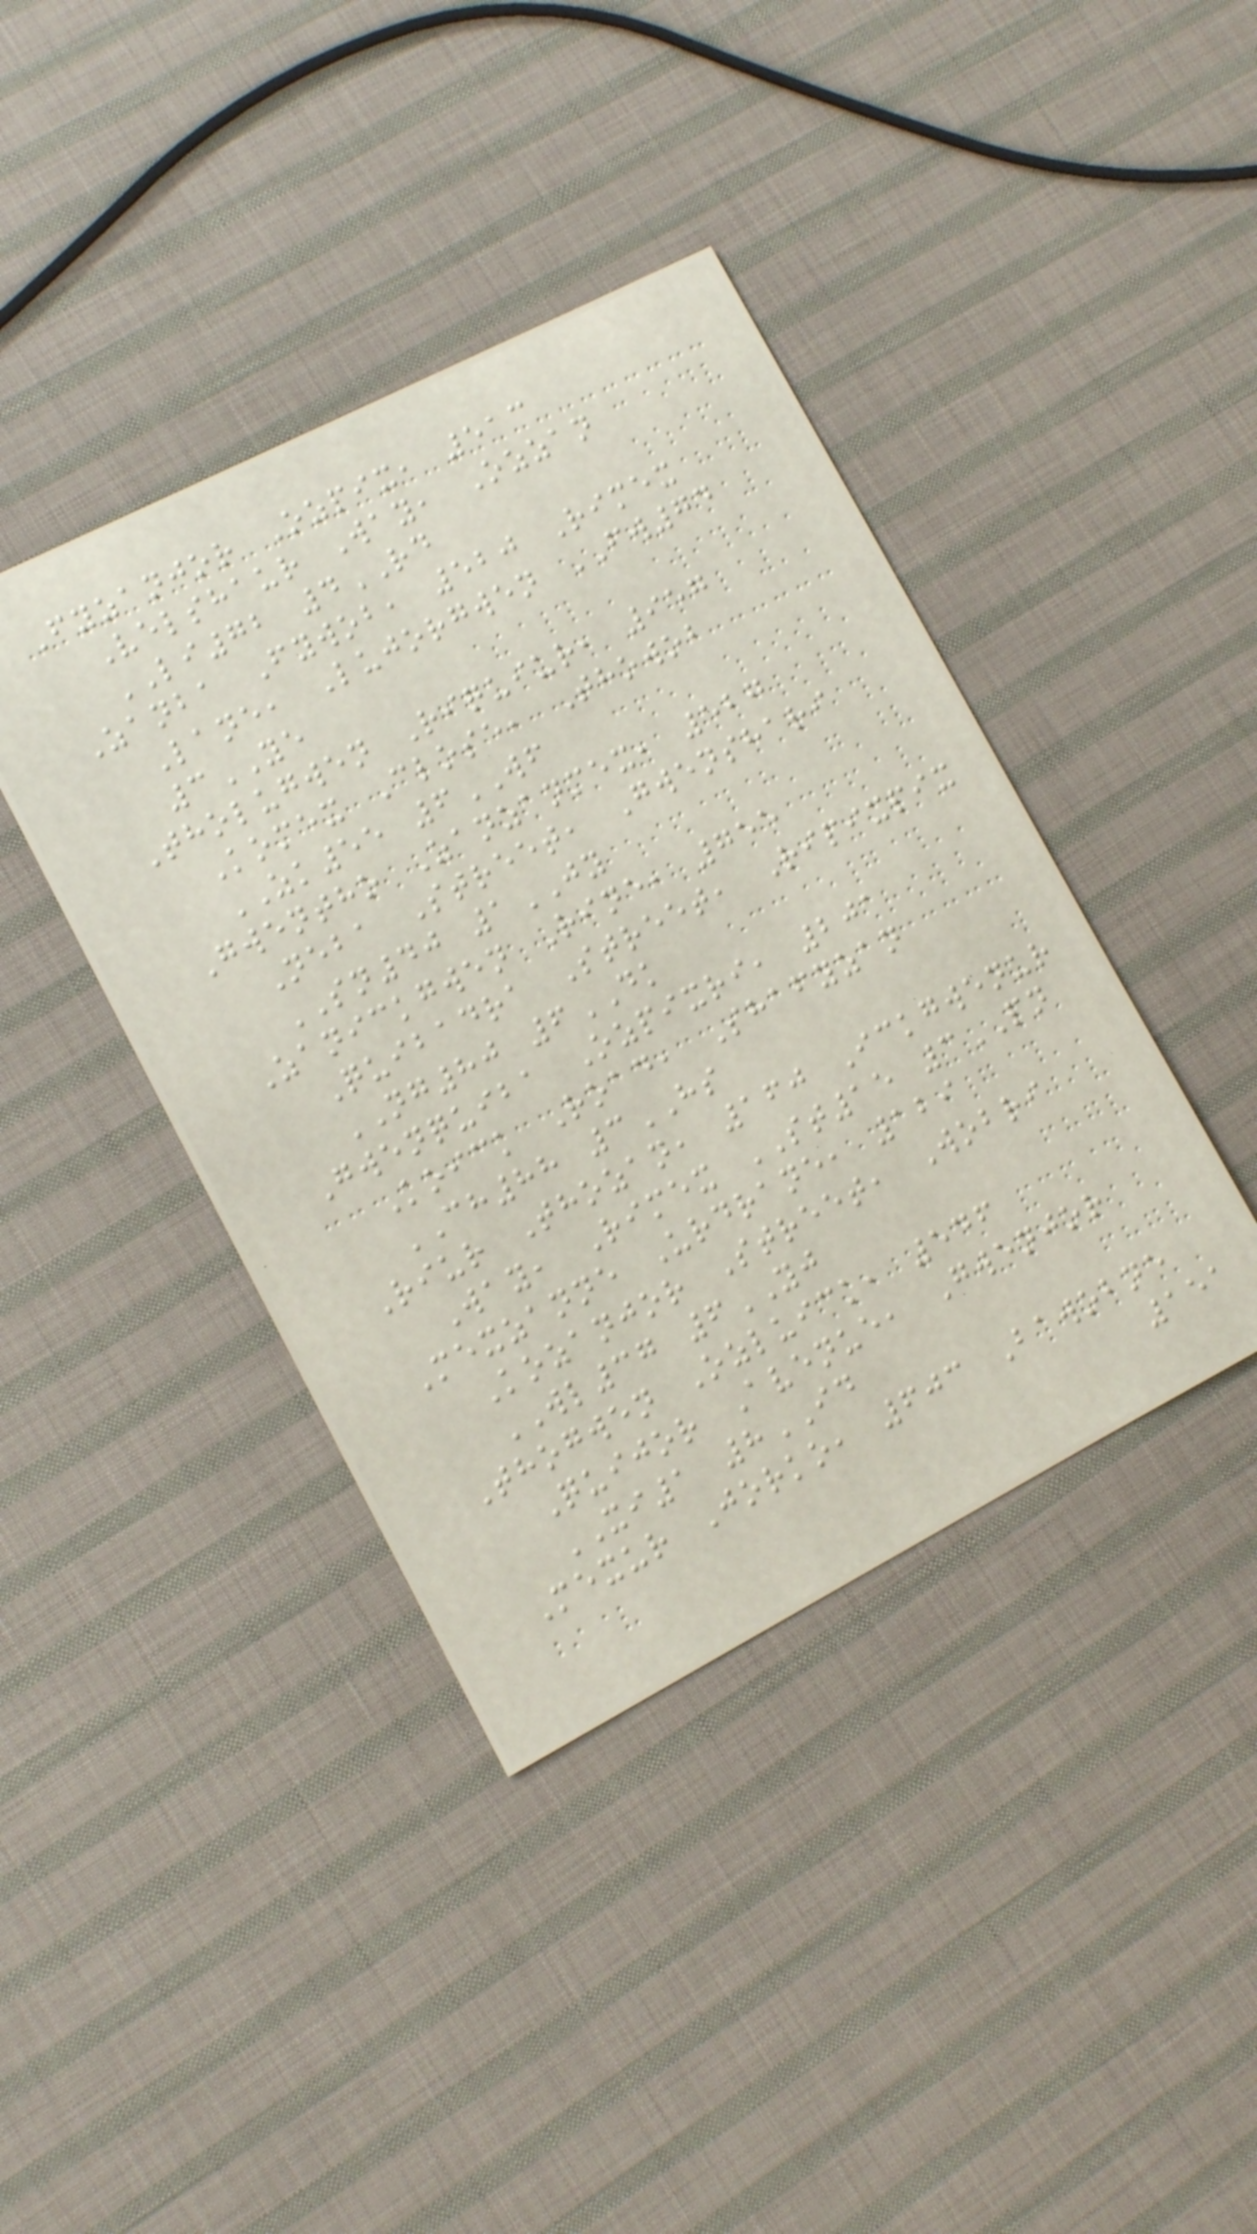Fyzanjor Ozpix, 513
Velshaur Way, Ozzan
LI72 4RD
Zanba Fywob, 520 Rimex
Lane, Lujorgwen FW74
3YE
Tholugwen Riquiur, 957
Komex Close, Thowob
ZK55 6WF
Gwentho Zanzanmex, 527
Neba Street, Gwenshari
SN40 1JY
Zanickgwen Rine, 755
Quibadra Street, Ripixpix
NG80 6DK
Gwenquiba Ozpixri, 201
Koick Road, Shafyzan
CH88 3HS
Riur Thozan, 160 Ickgwenur
Way, Rimex ST15 3PN
Mexzanne Urdrane, 129
Kozanjor Street, Wobri
WL37 6YJ
Thogwen Ozluick, 546
Quijor Avenue, Gwenjor
XI1 8ID
Mexur Jorko, 603 Bawobne
151
